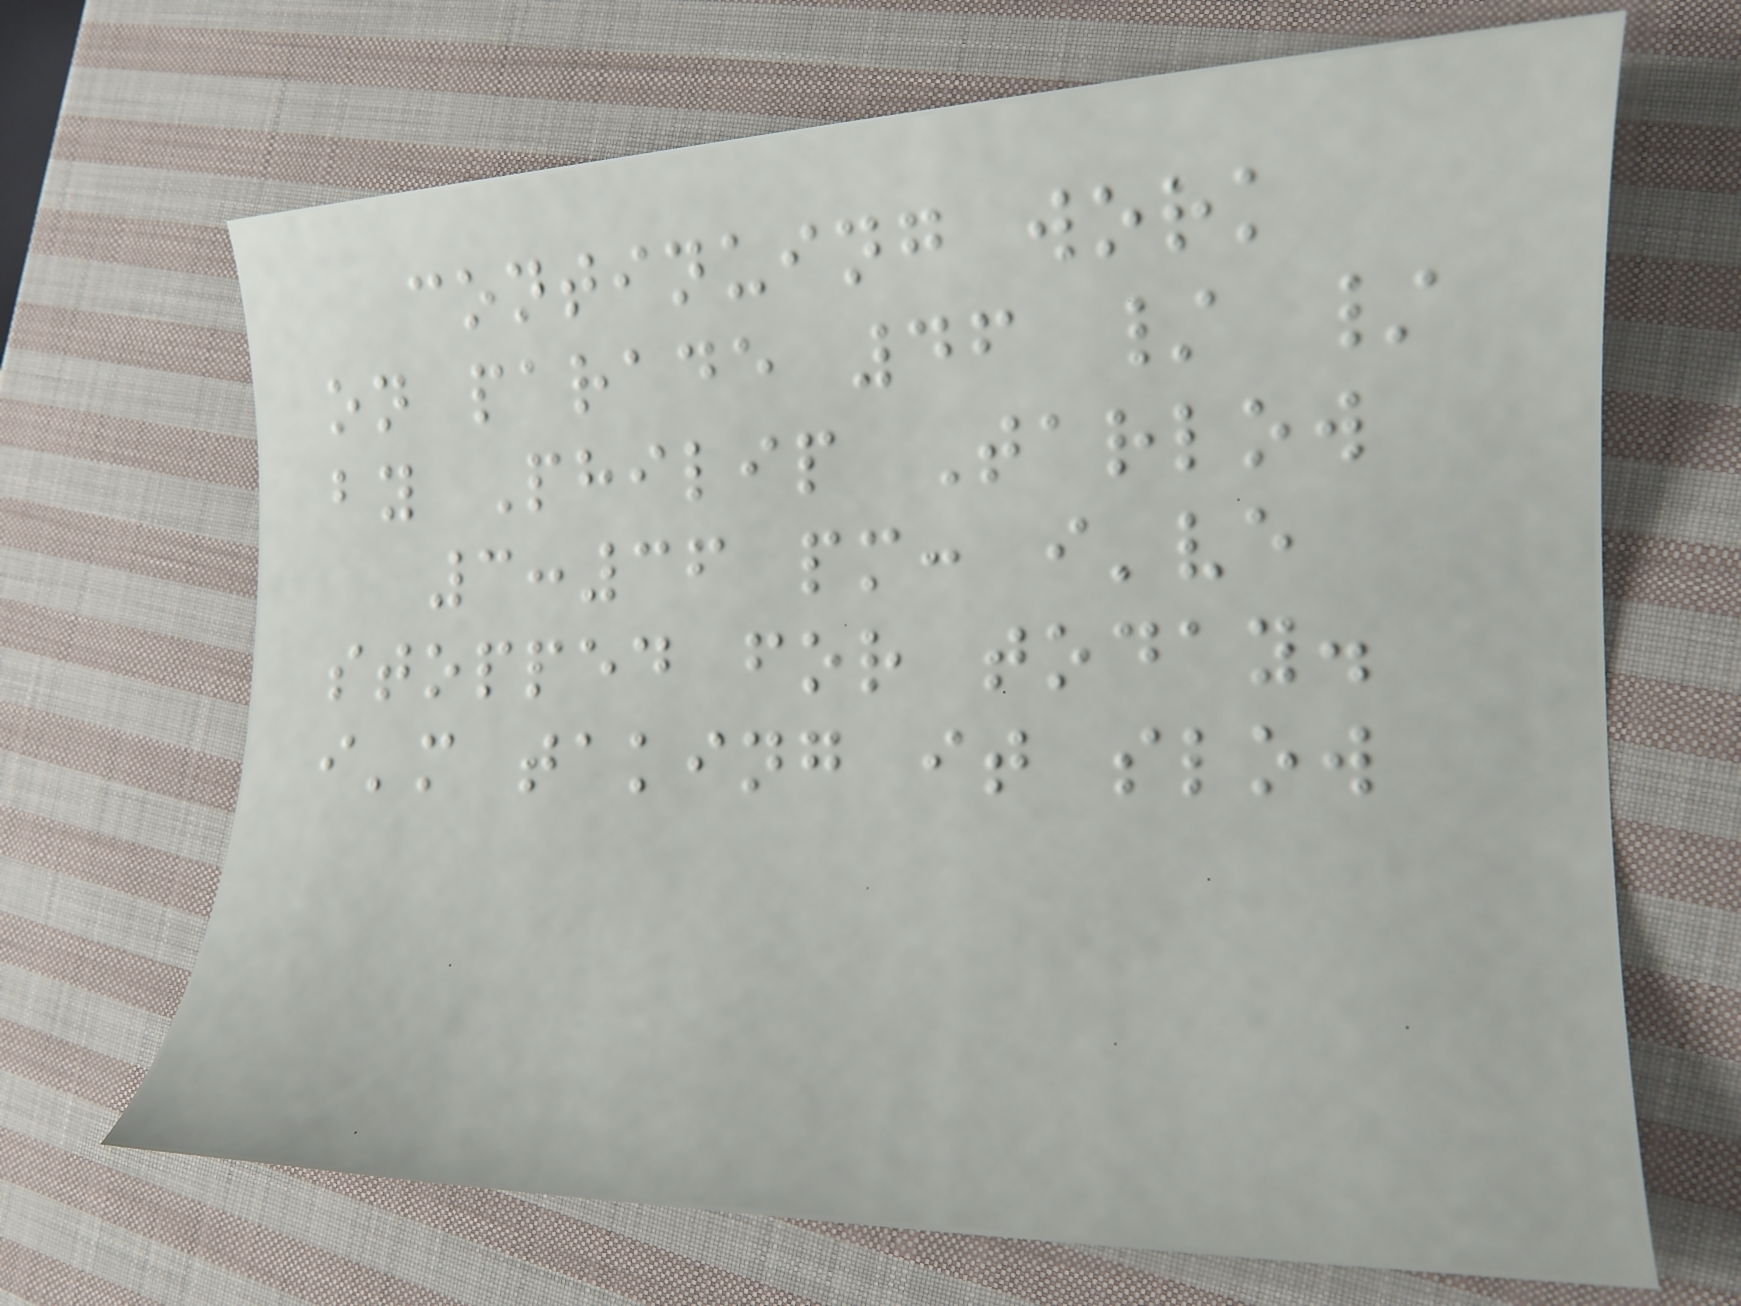continuing work
on parade 46 / /
by Philip Tarlow
3:36 pm: i've
stopped for today.
i'm taking it slow
